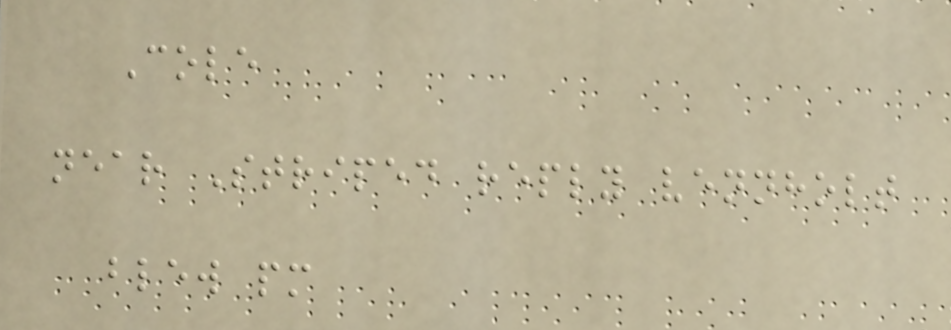Cole
near Striped reply vennholt
blew pm
